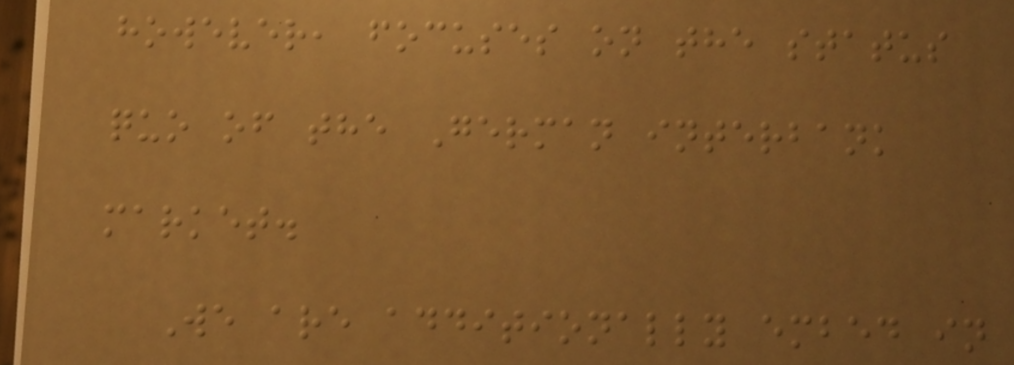however, focuses on the status
quo of the German interbank
market.
We are additionally embed in
